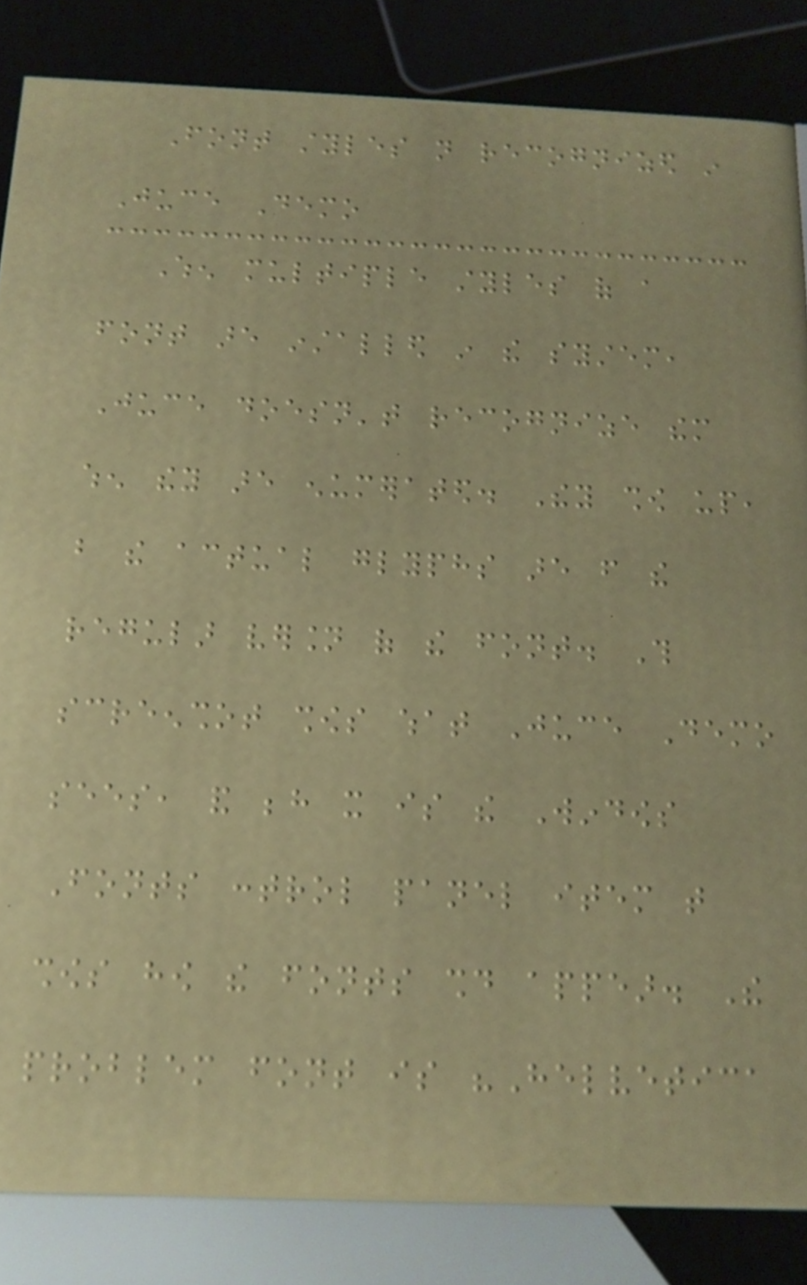Font styles not recognized in
Juce Demo
When multiple styles of a
font are installed in the system,
Juce doesn't recognize them
when they are enumerated. They show up,
but the actual glyphs are from the
regular version of the font. This
screenshot shows what Juce Demo
sees, and behind it is the Windows
Fonts control panel item that
shows how the fonts should appear. The
problem font is "Helvetica
